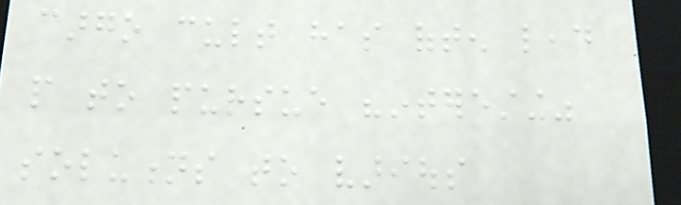cargo cult has often lead
people to pursue "interesting"
solutions to various
